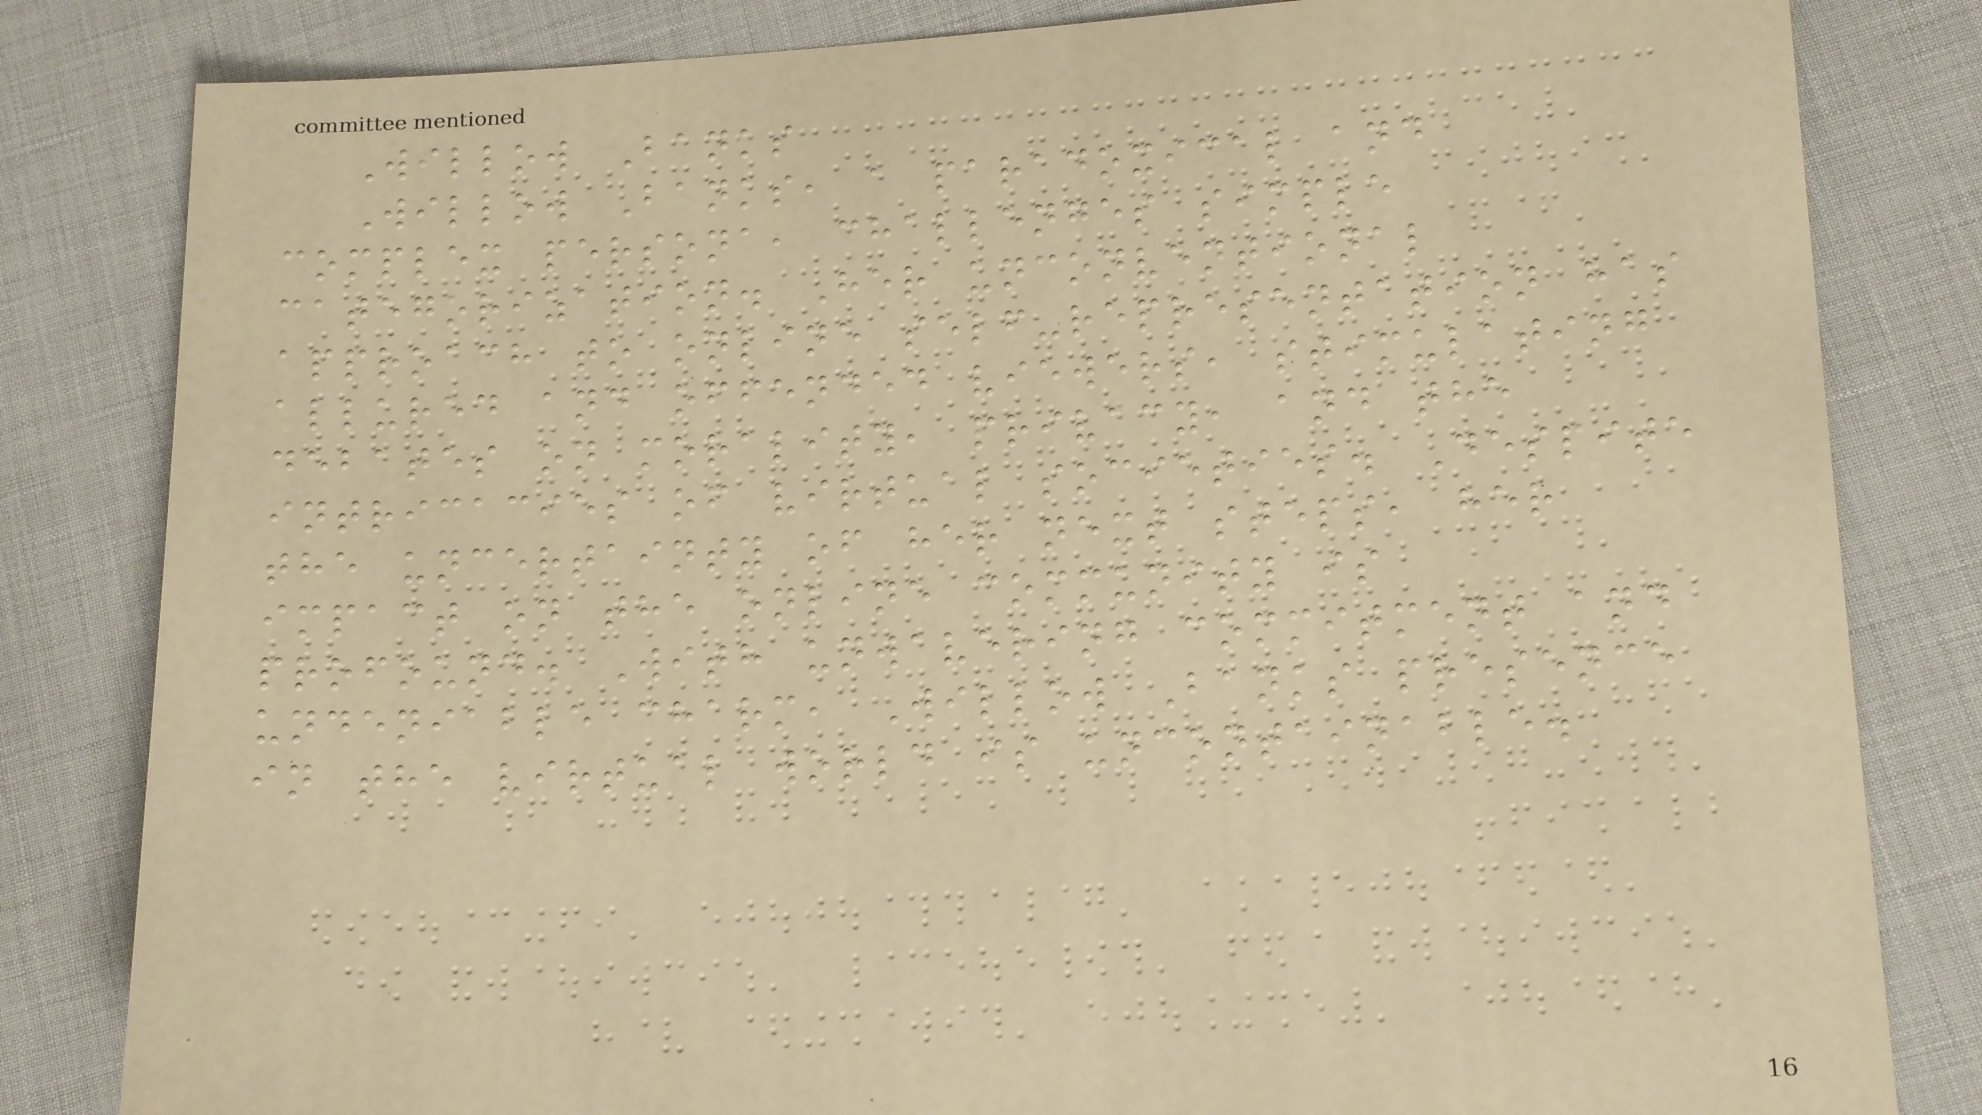Willow Banks
Willow Banks, a paradoxical and
complex persona, challenges simple
categorization. Her unconventional
approach to online self-representation has
allured and offended viewers, stimulating
debates on morality, privacy, and the
intricacies of virtual societies. Despite
the uncertainty of her next steps, her
impact on the online community is
profound. With unwavering commitment and
undeniable charm, Willow Banks presence
in the virtual world is uncontainable.
